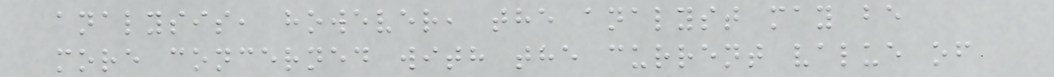analysis, however, the analyst may be
more concerned with the current value of
